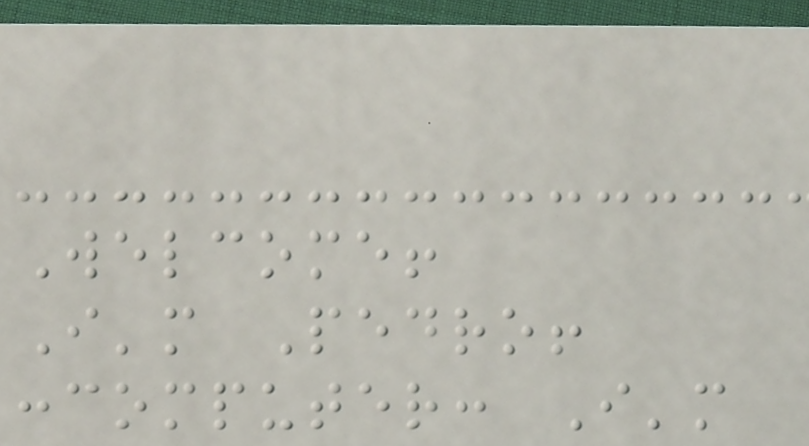Welcome!
I'm Pedro!
:computer: I'm
